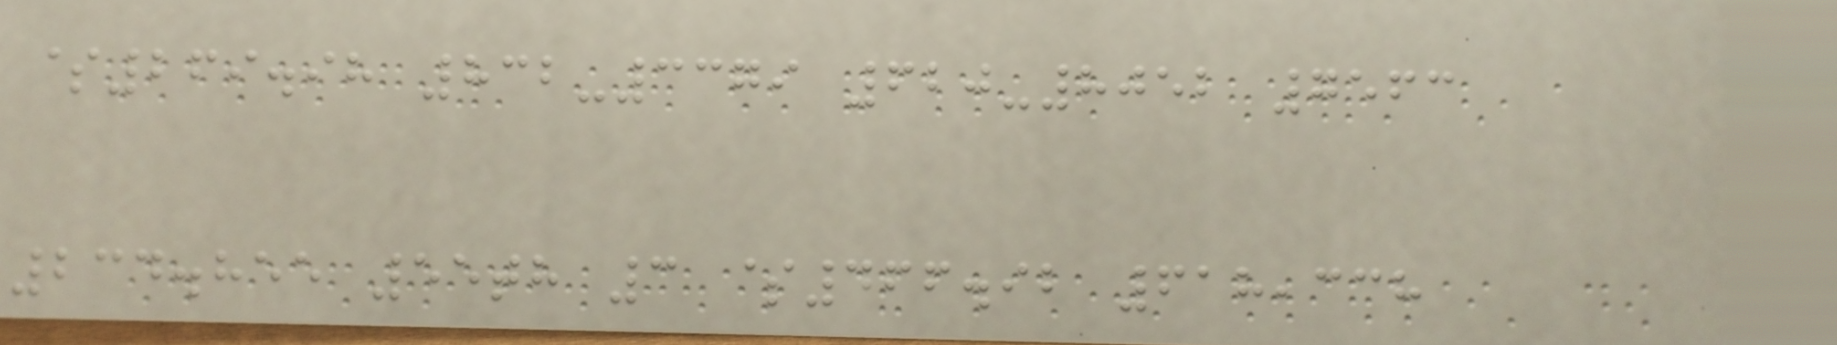$269.98 832-3379 620-8052 7563
234.855 55th 3 $466.92 618,338
